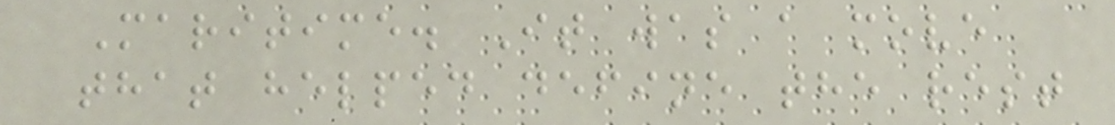Maritime. It was a move
that helped define the rest
